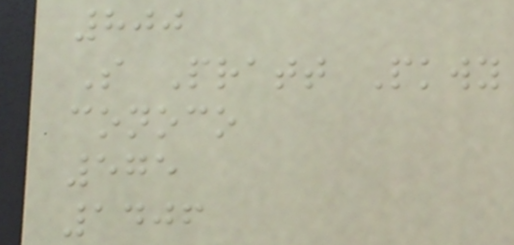800
S Pratt Pkwy
conoco
575
1406
